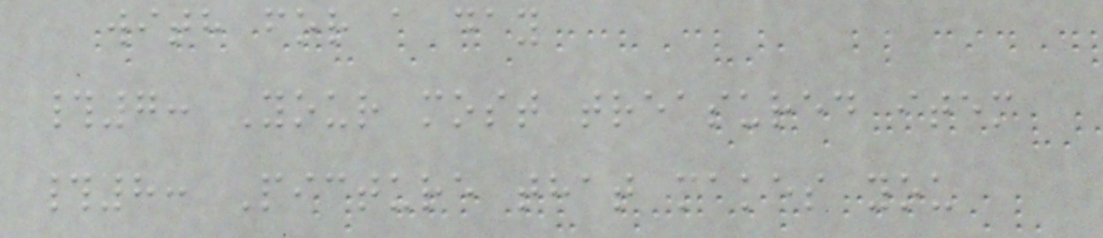with for a day
#7: Your most treasured item
#8: Picture that makes you
